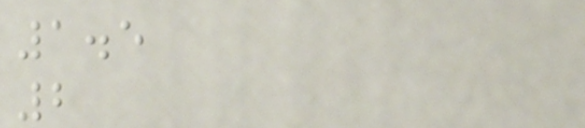1.5
2
